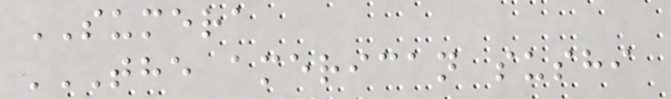SUMERA
THE AMERICAN SUSHI
